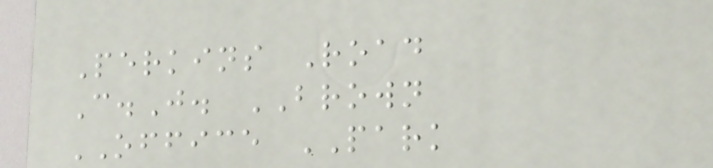Perkins Road
C.J. BROWN
OFFICE PARK
